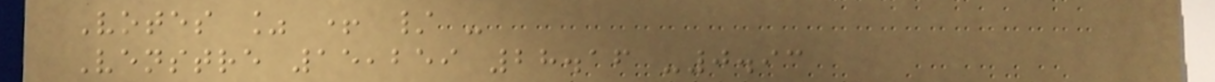Votes % + / -
Venstre 15,259 28.16 -0.93
